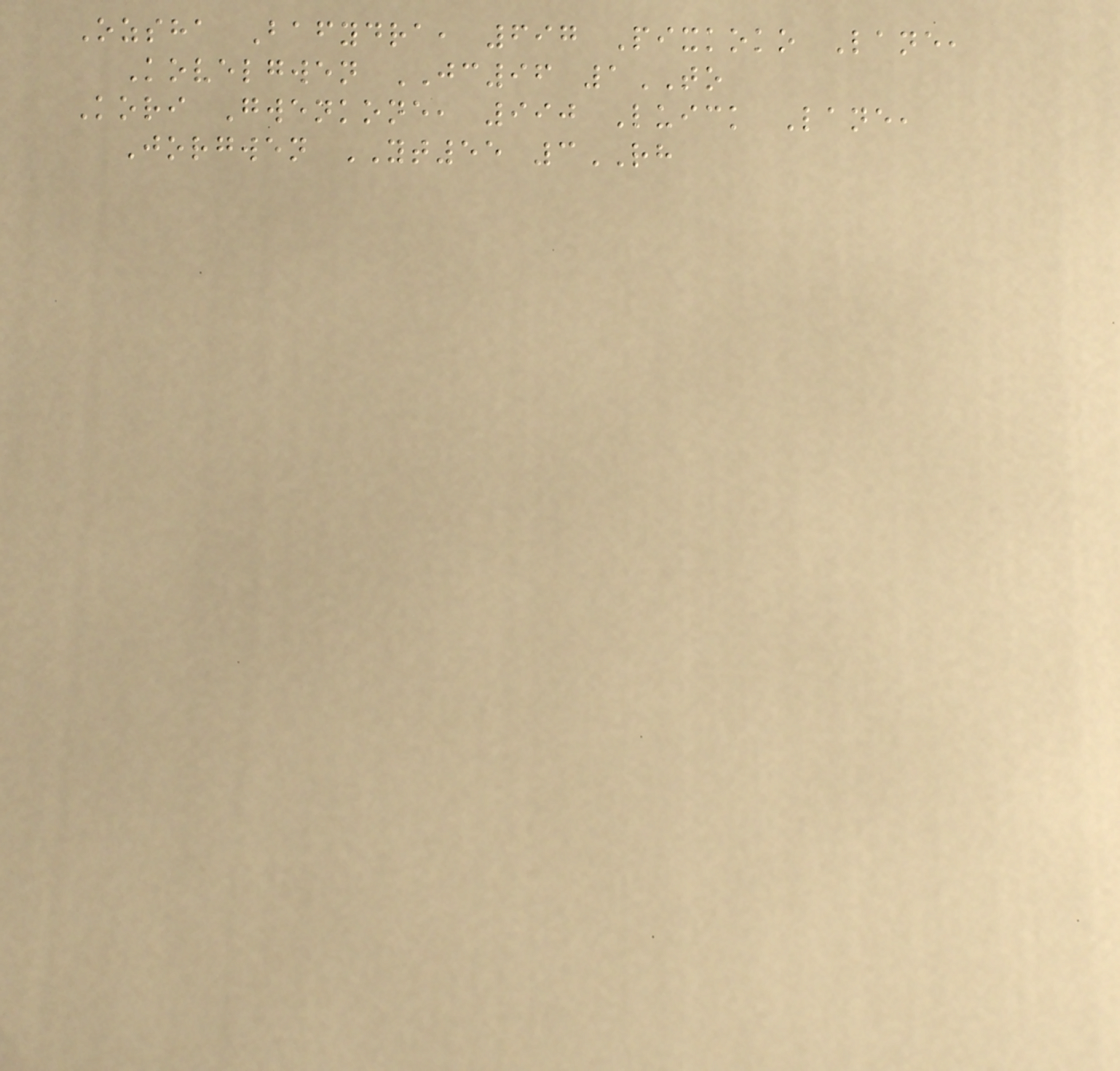Ozsha Bafydra, 697 Pixkoko Lane,
Kovelgwen JC96 1TO
Kori Gwenkone, 990 Luick Lane,
Jorgwen YT55 3RH
